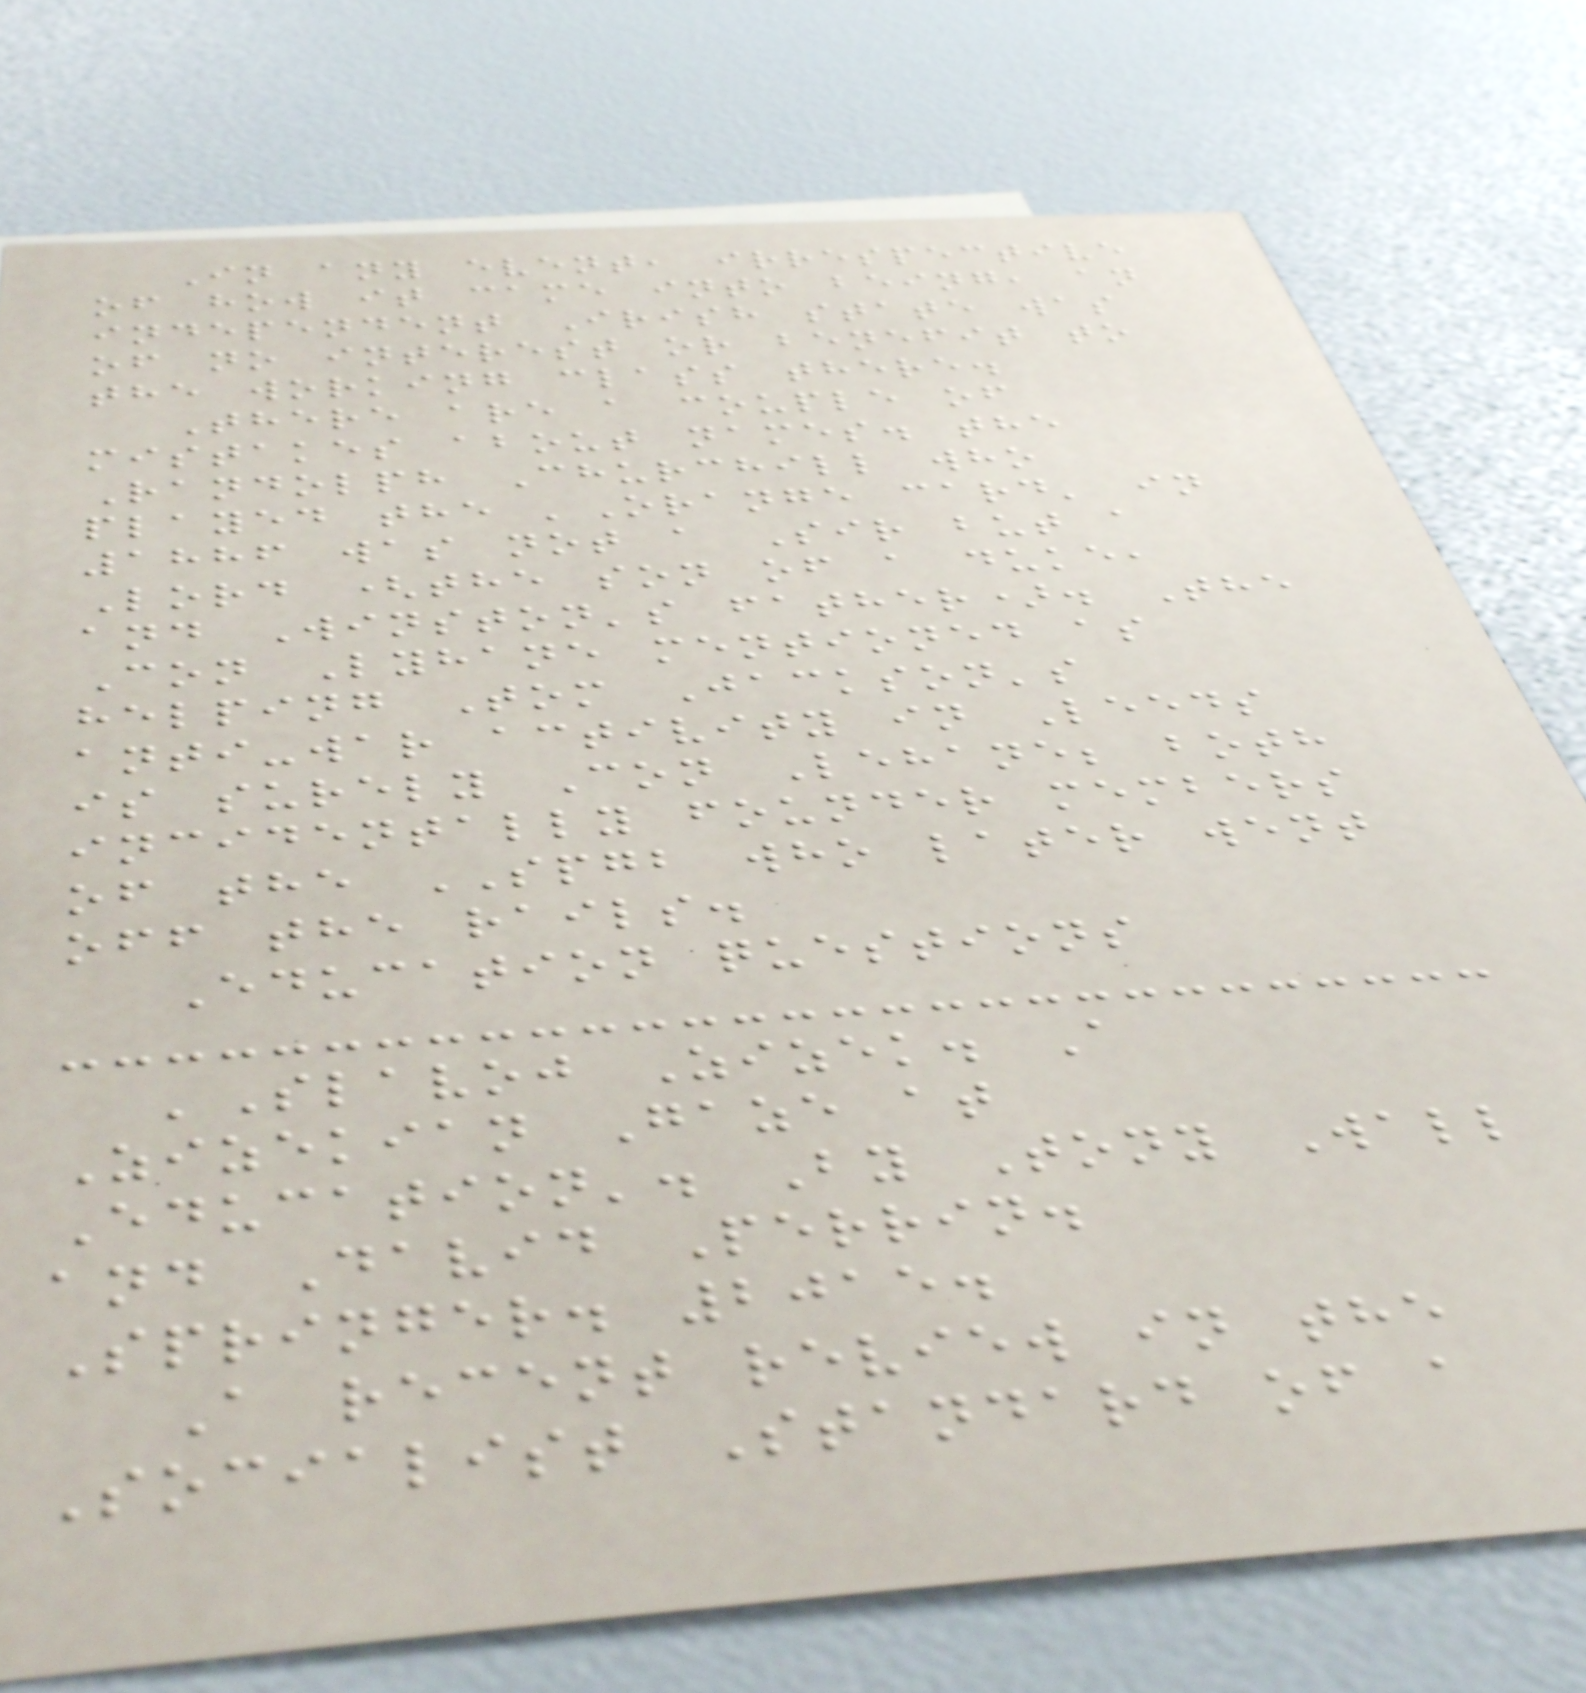In any event, irrespective
of how it came into being, an
independent Irish state was
of no interest or benefit to
the working class there.
There are a couple of
mistakes about names. the
Randolph Churchill who
played the 'Orange card' in
1886 was not a Sir but a
Lord (the son of a duke,
and Winston's father). The
Con Lyhane mentioned as
helping Tom Jackson's
anti-war activity in Leeds
is surely Con Lehane; both
incidentally founder members
of the SPGB who later went
off the rails.
Education questions
'Slavoj Zizek. A
Zizekian Gaze at
Education'. By Tony Wall
and David Perrin.
Springer. 2015.
A recent review in the
Socialist Standard of a
